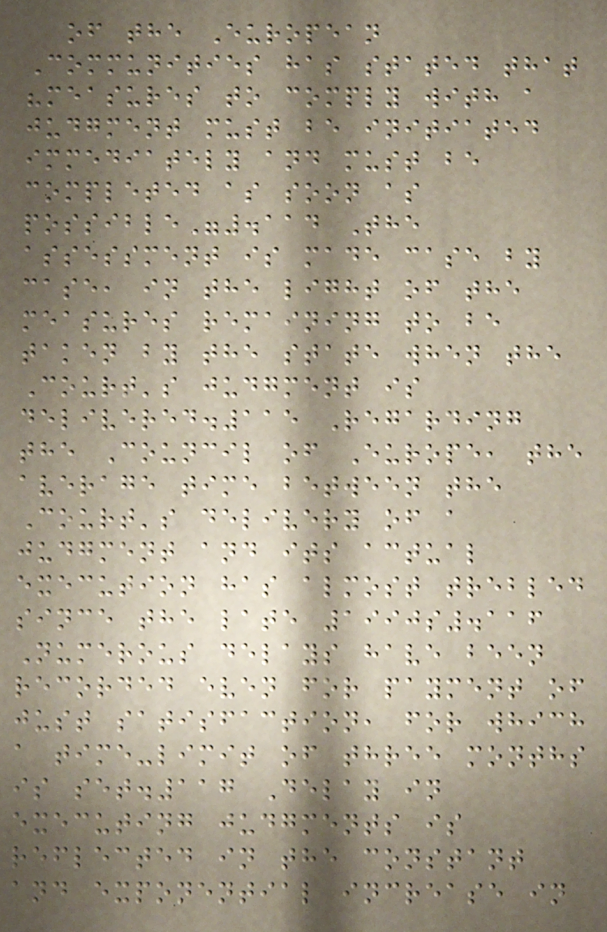of the European
Communities has stated that
"measures to comply with a
judgment must be initiated
immediately and must be
completed as soon as
possible".114 The
assessment is made case by
case, in the light of the
measures remaining to be
taken by the state when the
Court's judgment is
delivered.115 Regarding
the Council of Europe, the
average time between the
Court's delivery of a
judgment and its actual
execution has almost trebled
since the late 1990s.116
Numerous delays have been
recorded even for payment of
just satisfaction, for which
a time-limit of three months
is set.117 Delay in
executing judgments is
reflected in the constant
and exponential increase in
